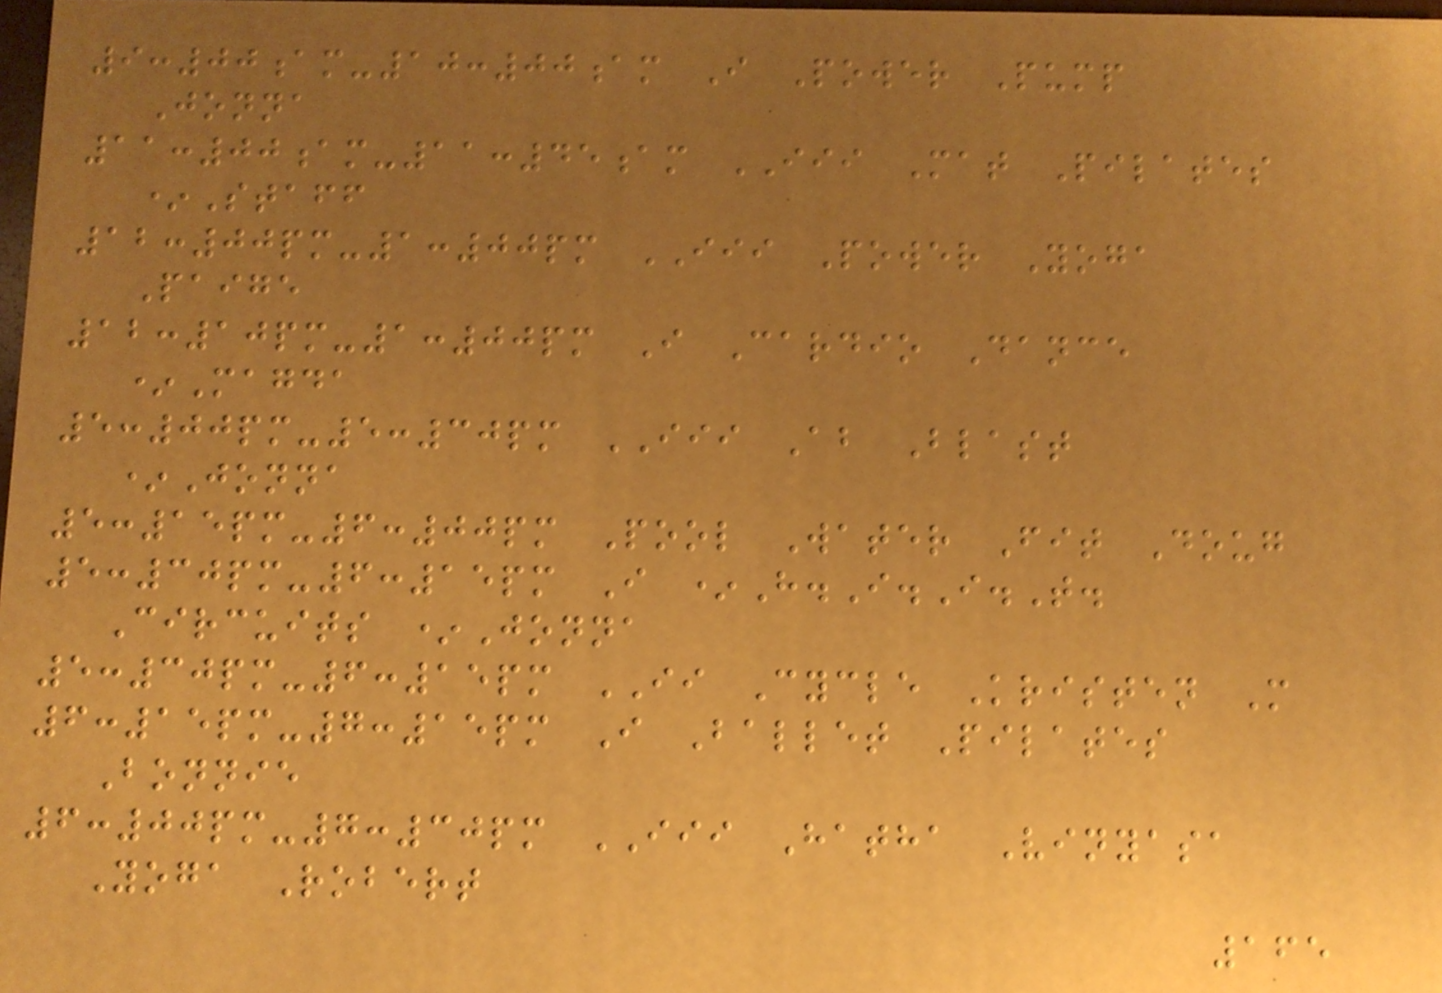9:00am-10:00am I Power Pump
Jonna
11:00am-11:45am III Mat Pilates
*Staff
12:00pm-1:00pm III Power Yoga
Paige
12:10pm-1:00pm I Cardio Dance
*Magda
5:00pm-5:30pm III Ab Blast
*Jonna
5:15pm-6:00pm Pool Water Fit Doug
5:30pm-6:15pm I *H.I.I.T.
Circuits *Jonna
5:30pm-6:15pm II Cycle Kristen M
6:15pm-7:15pm I Ballet Pilates
Bonnie
6:00pm-7:30pm III Hatha Vinyasa
Yoga Robert
165
